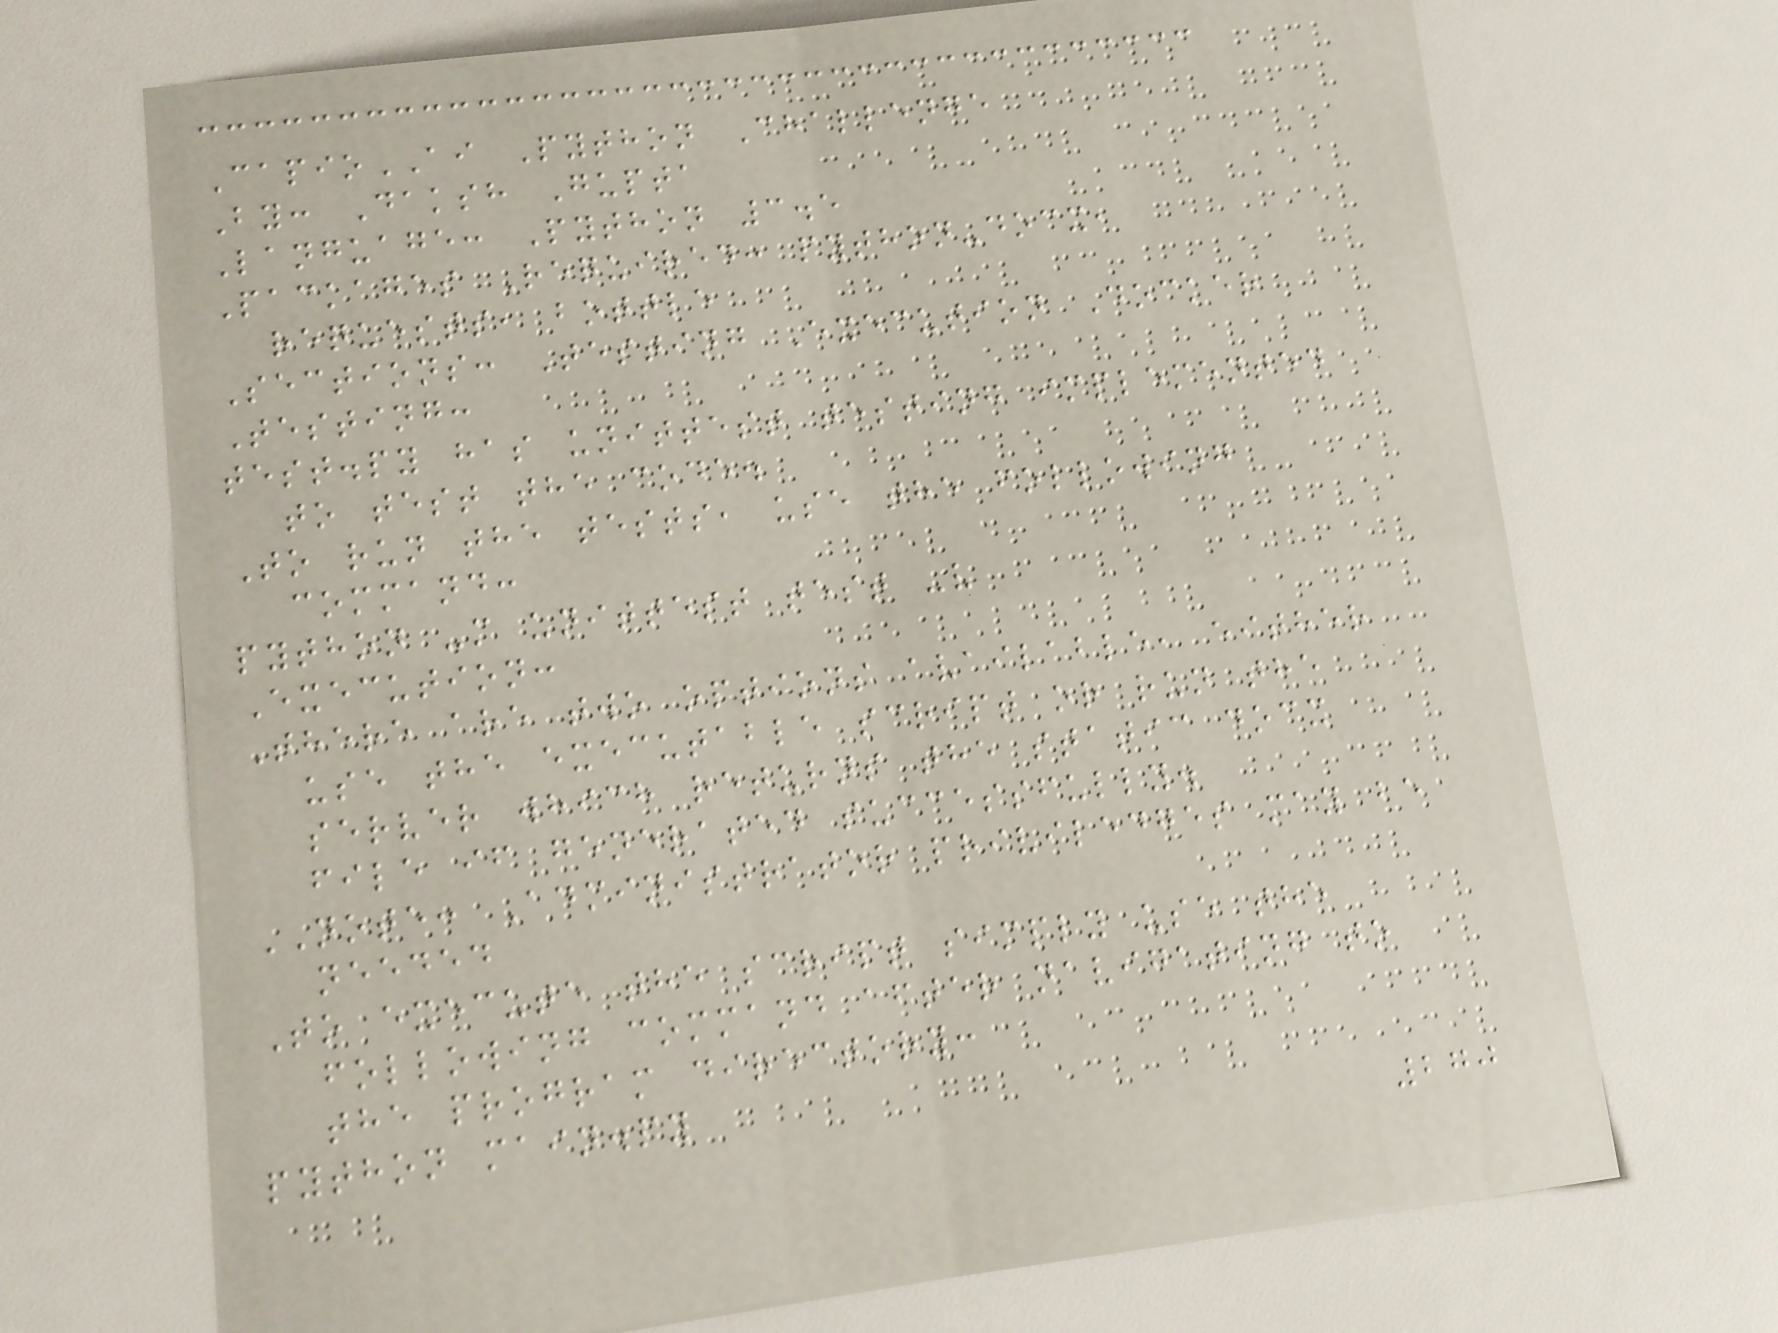CapioAI Python Challenge
By: Daksh Gupta
Language: Python 3.5
Packages Required: python-docx,
requests, bottle
Sections: Testing Execution Docker
Testing:
test.py has unittest testing implemented
to test the code.
To run the tests, use the following
command:
python -m unittest test -v
Execution:
There are two options available, either
use the executable script or run the
server which returns the static docx
file if generated successfully.
NOTE: Administrator priviledges may be
needed
To execute the script simply use the
following command after navigating to
the program directory:
python main.py
270
